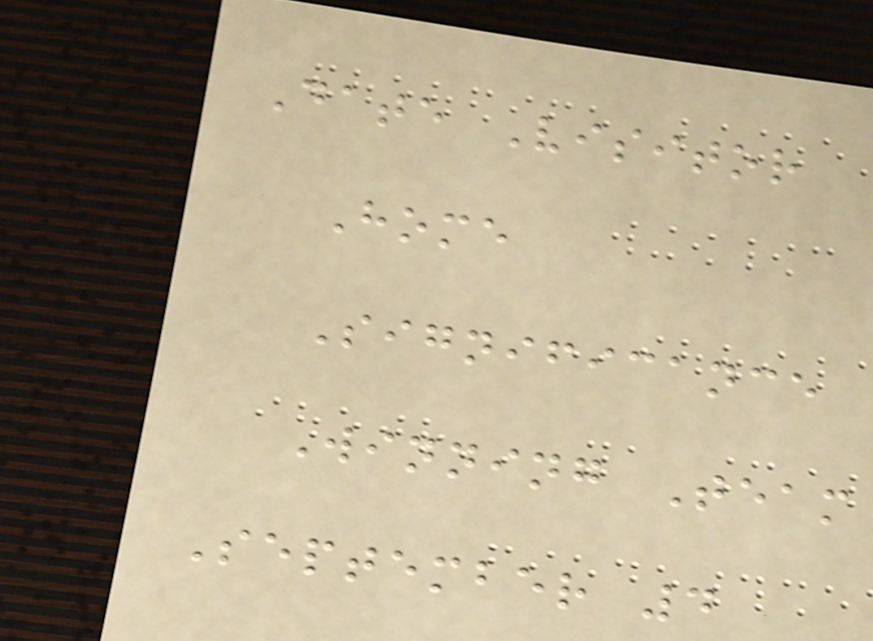Date Visitor
Home
Significance
Winning Team
September 4
